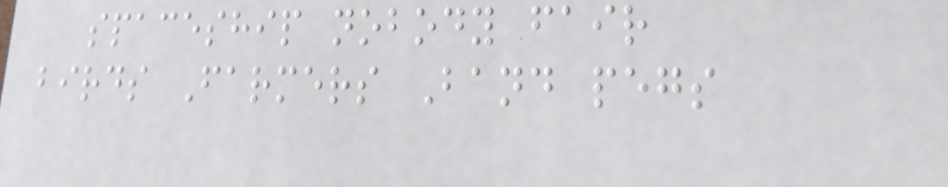spaceship nobody fair
birds Farmers Band pegs
